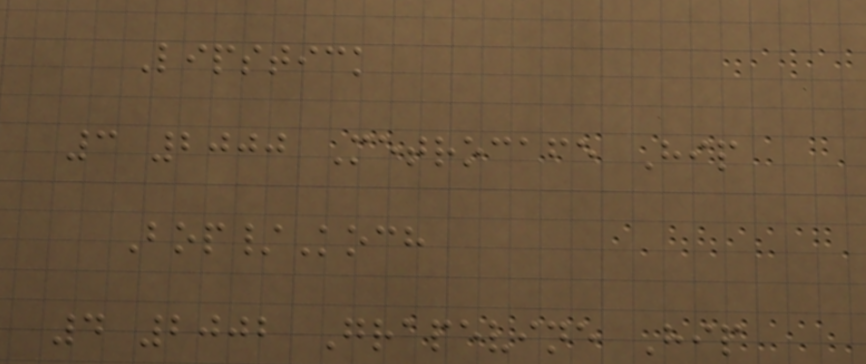Lipstick
3 2000 Metrocafe Hip
Bop/Koch
4 2002 Grapevine Hip
